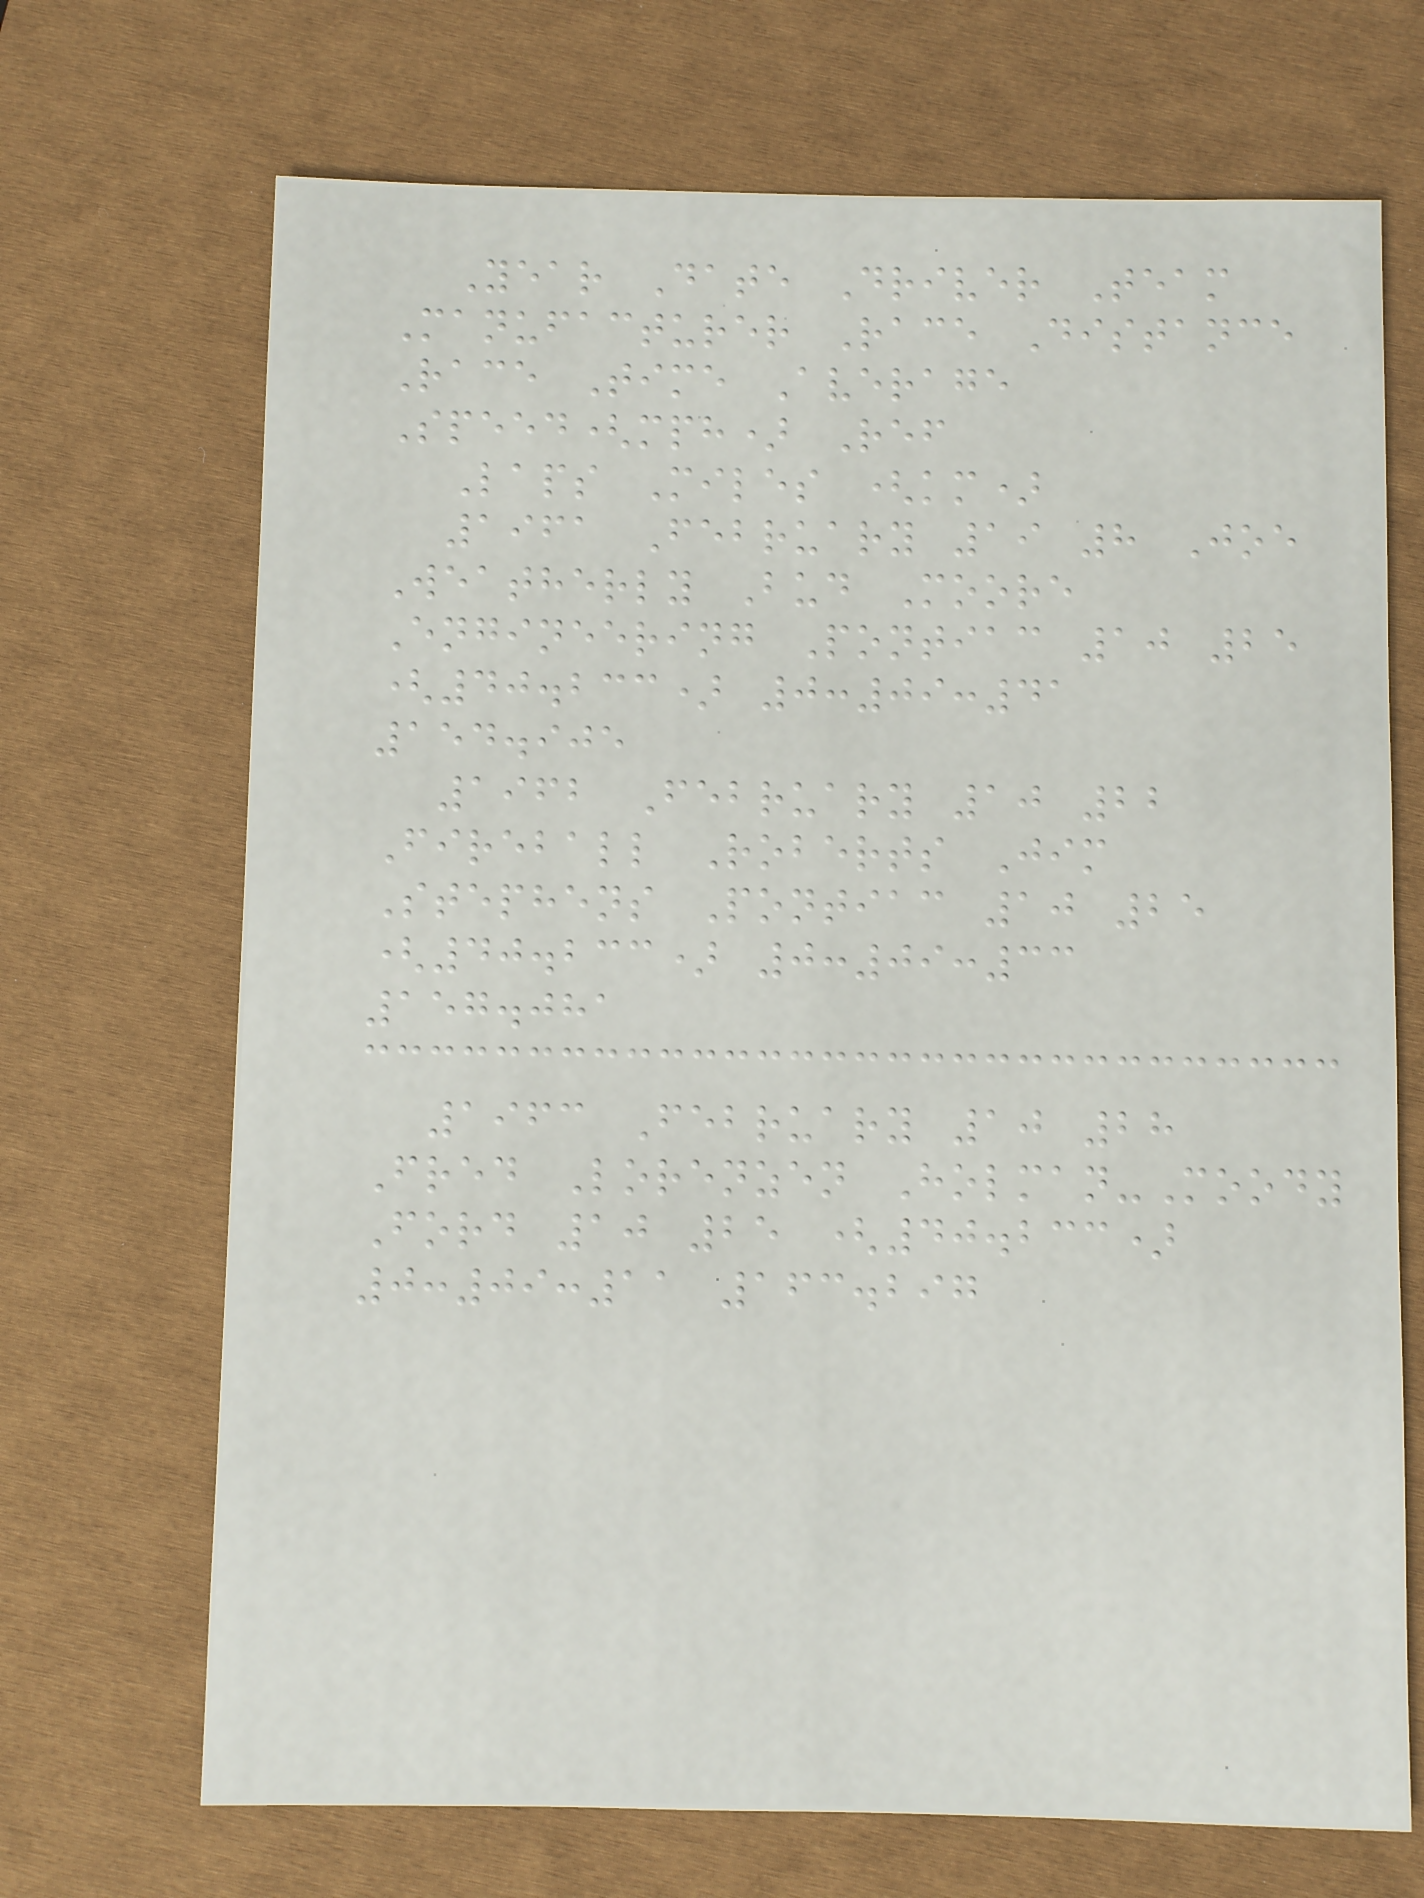Year Date Driver Team
Manufacturer Race Distance
Race Time Average
Speed(mph) Ref
Laps Miles (km)
1961 February 19 8 Joe
Weatherly Bud Moore
Engineering Pontiac 10 25
(40.233) 0:09:41
154.905
1962 February 10 22
Fireball Roberts Jim
Stephens Pontiac 10 25
(40.233) 0:09:33
157.081
1963 February 10 28
Fred Lorenzen Holman-Moody
Ford 10 25 (40.233)
0:09:11 163.297
